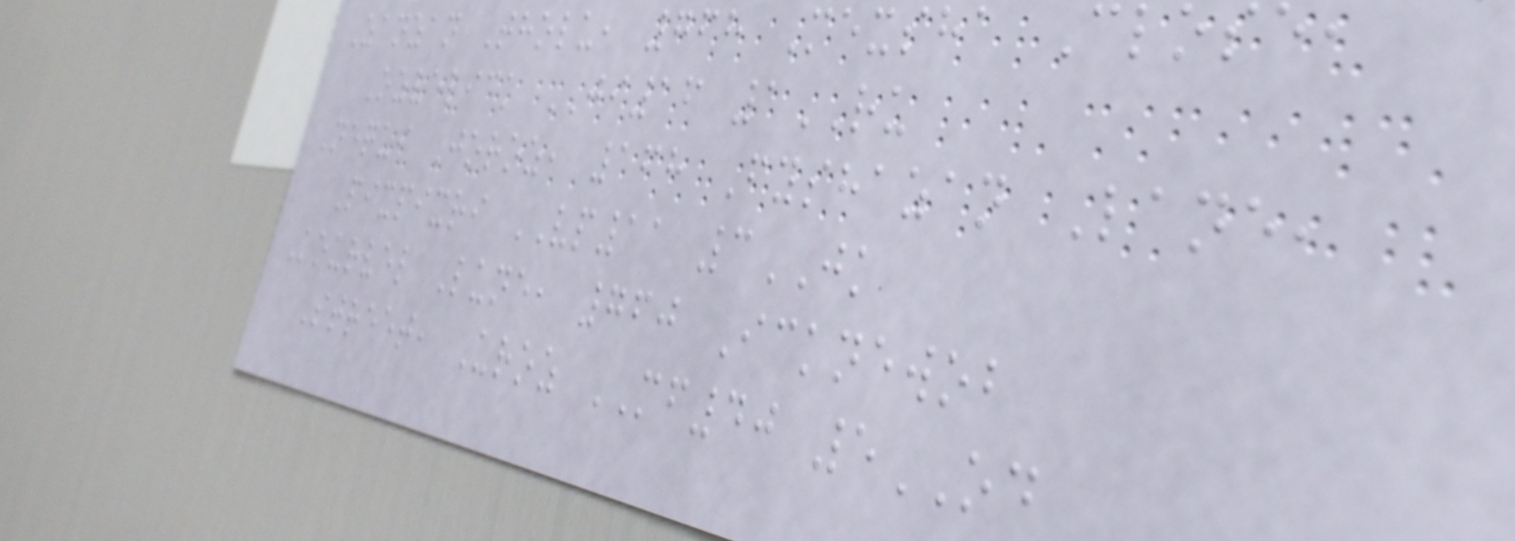Zanzan Tholu, 768 Mexsha Close,
Ozvelick JI16 1RU
Nequi Joroz, 168 Fyshazan Lane,
Pixpixri VP11 3JK
Kourvel Lune, 760 Icknewob
Street, Uroz MF40 5OD
